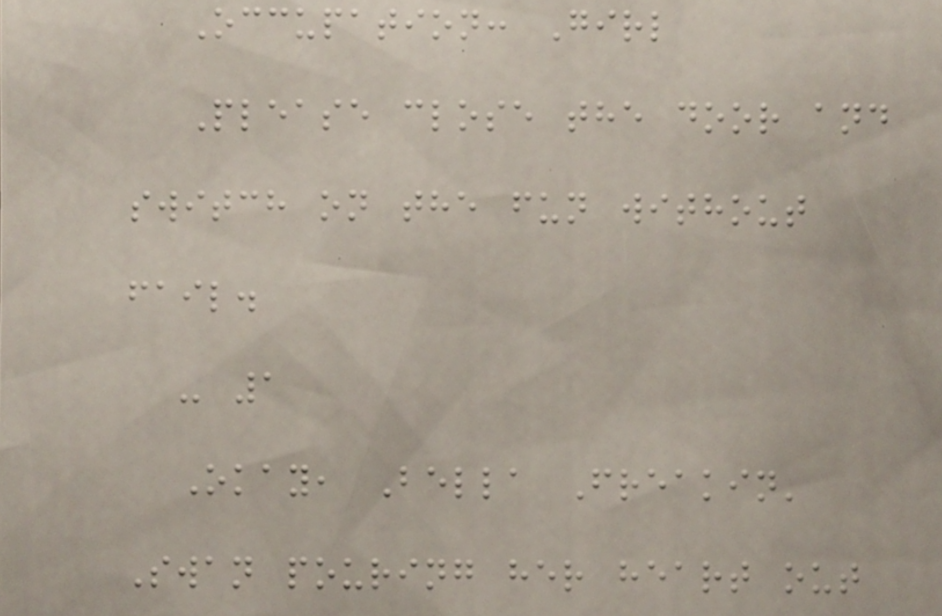Occupation: Girl
Please close the door and
switch on the fun without
fail.
- 1
Okay, Bella Freakin'
Swan pouring her heart out
